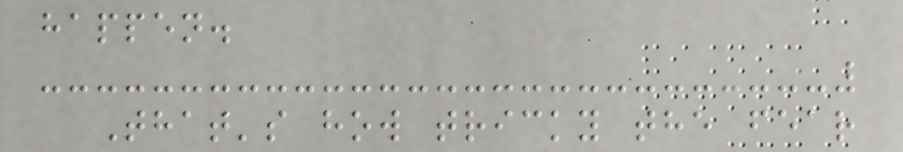happen.
That's how tricky the fear
